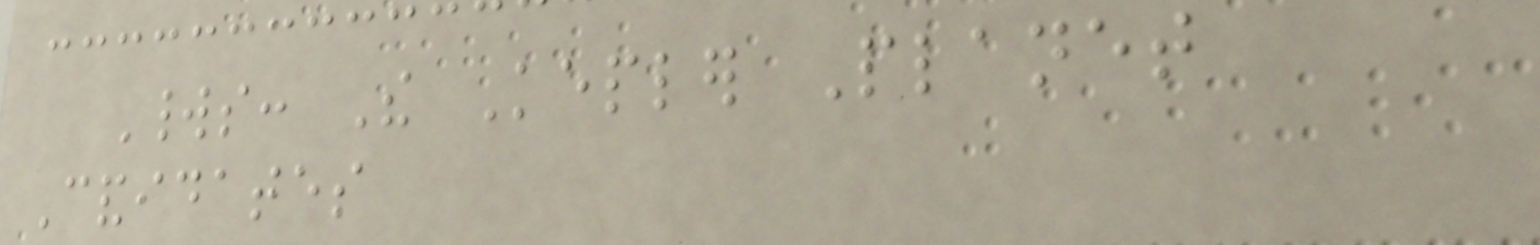Worlds: The Kepler Planet
Candidates
